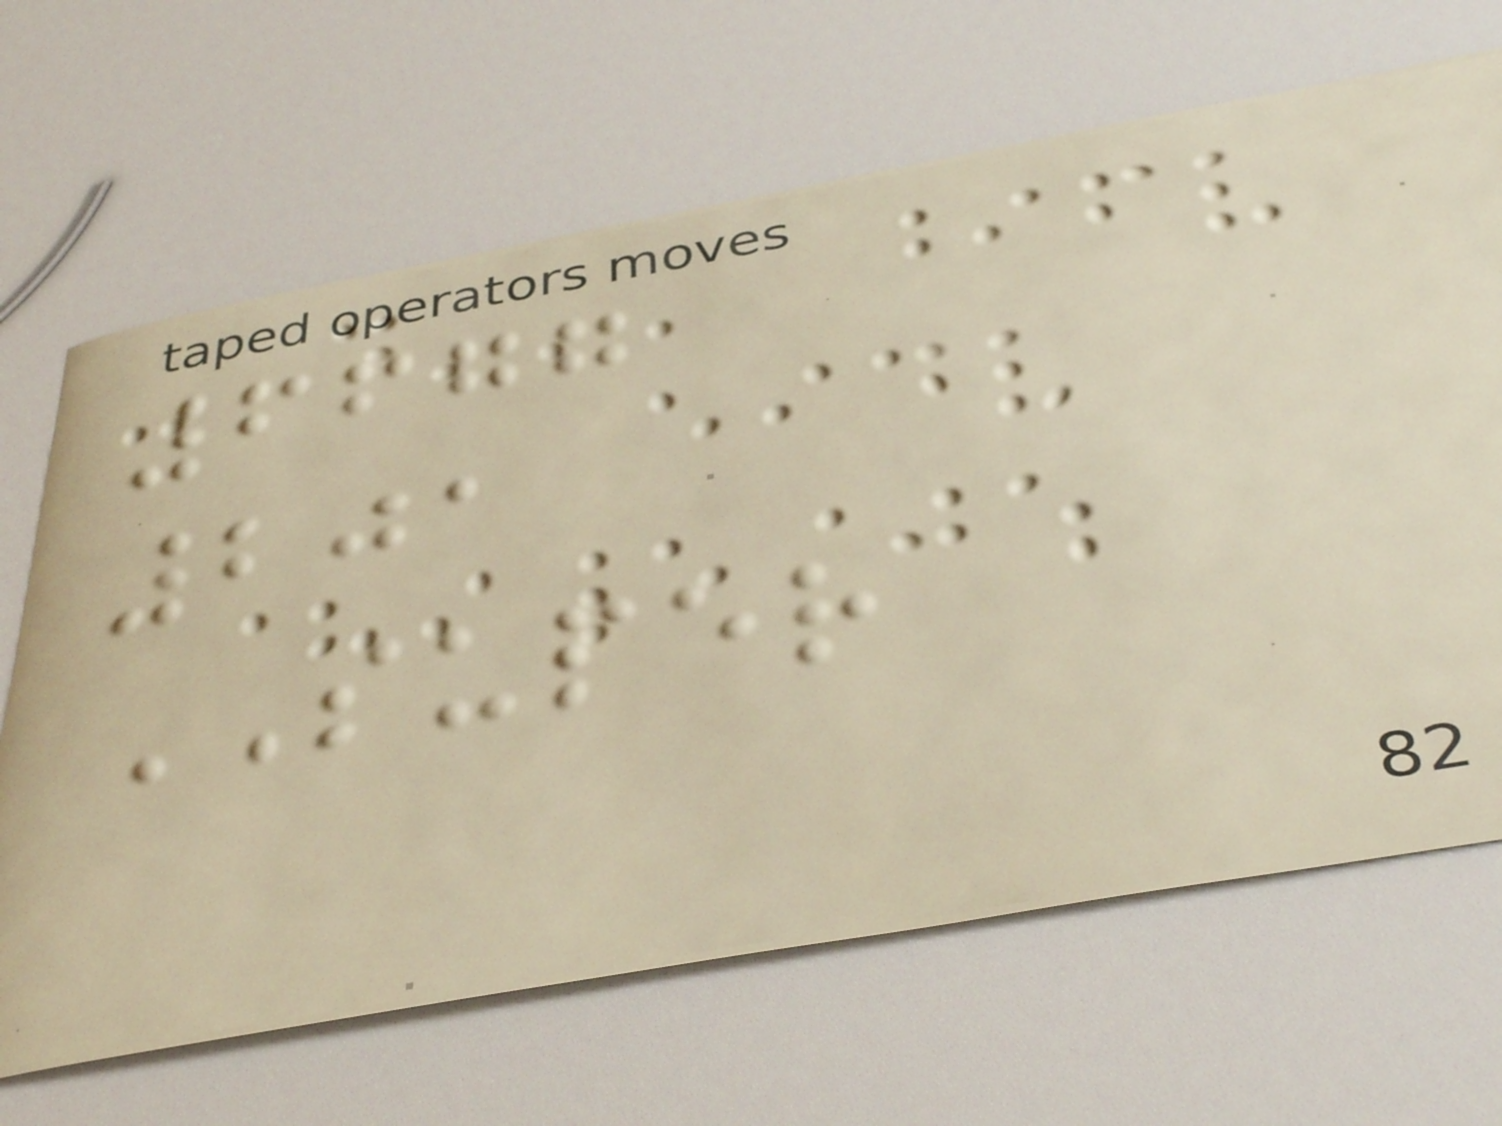6677
201
SUPER
